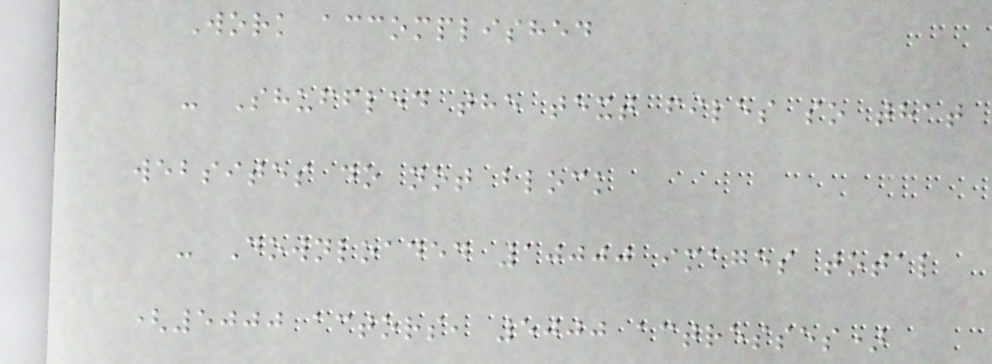Work accomplished
- Shuffled the text files so that
websites do not block
- Downloaded 10000 images total
(5000 actors, 5000 actresses)
